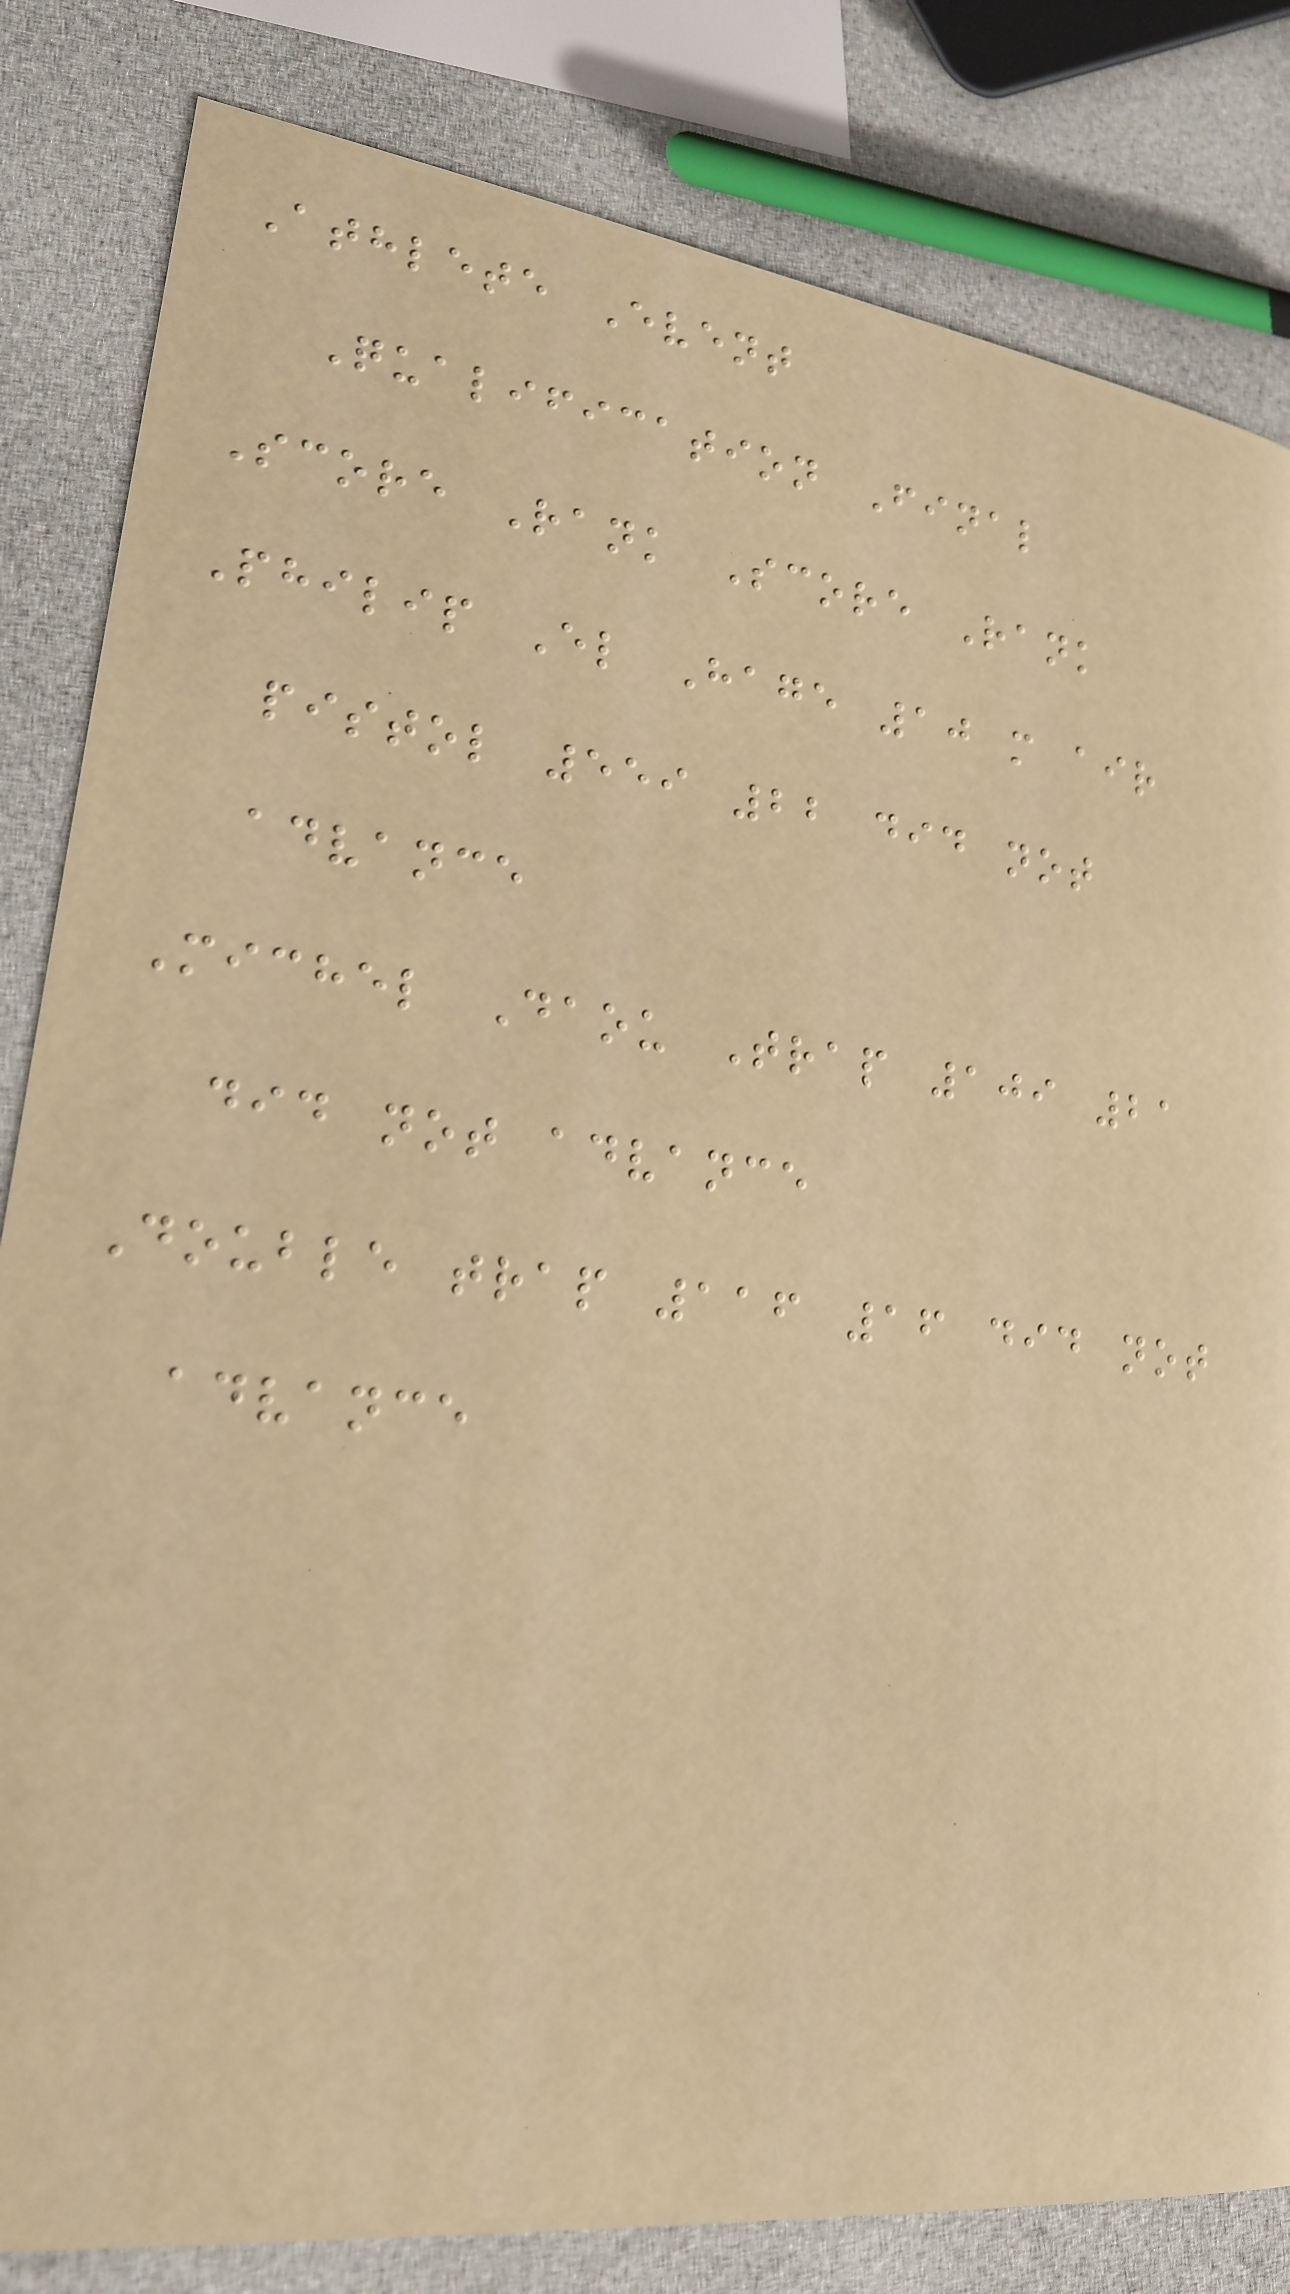Athlete Event
Qualification Final
Score Rank Score Rank
Philip El Hage 10 m air
pistol 559 22 did not
advance
Michel Daou Trap 109 21
did not advance
Double trap 116 16 did not
advance
